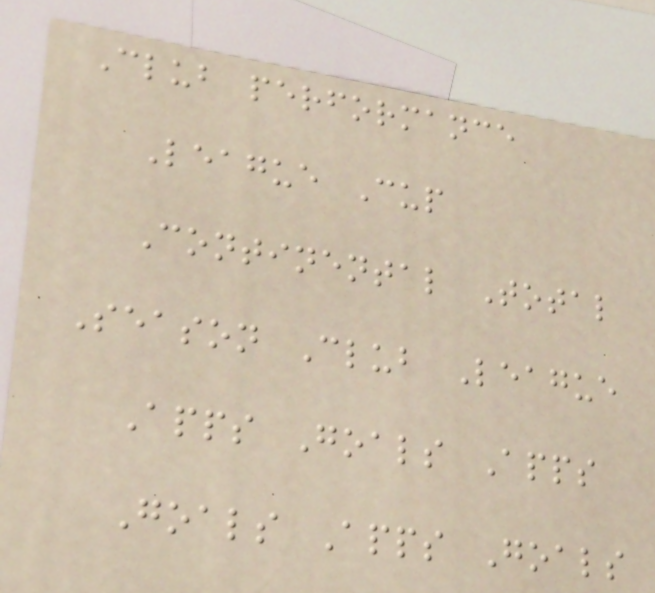Club performance
League Cup
Continental Total
Season Club League
Apps Goals Apps
Goals Apps Goals
